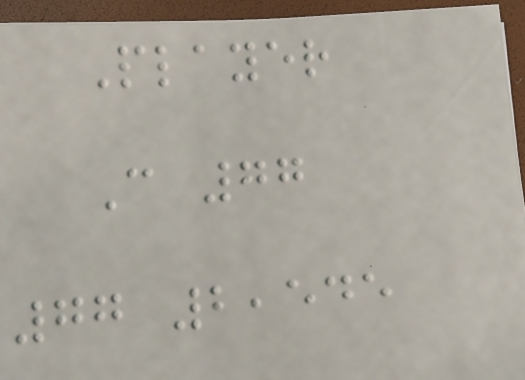Player
C 77
77 2,545
